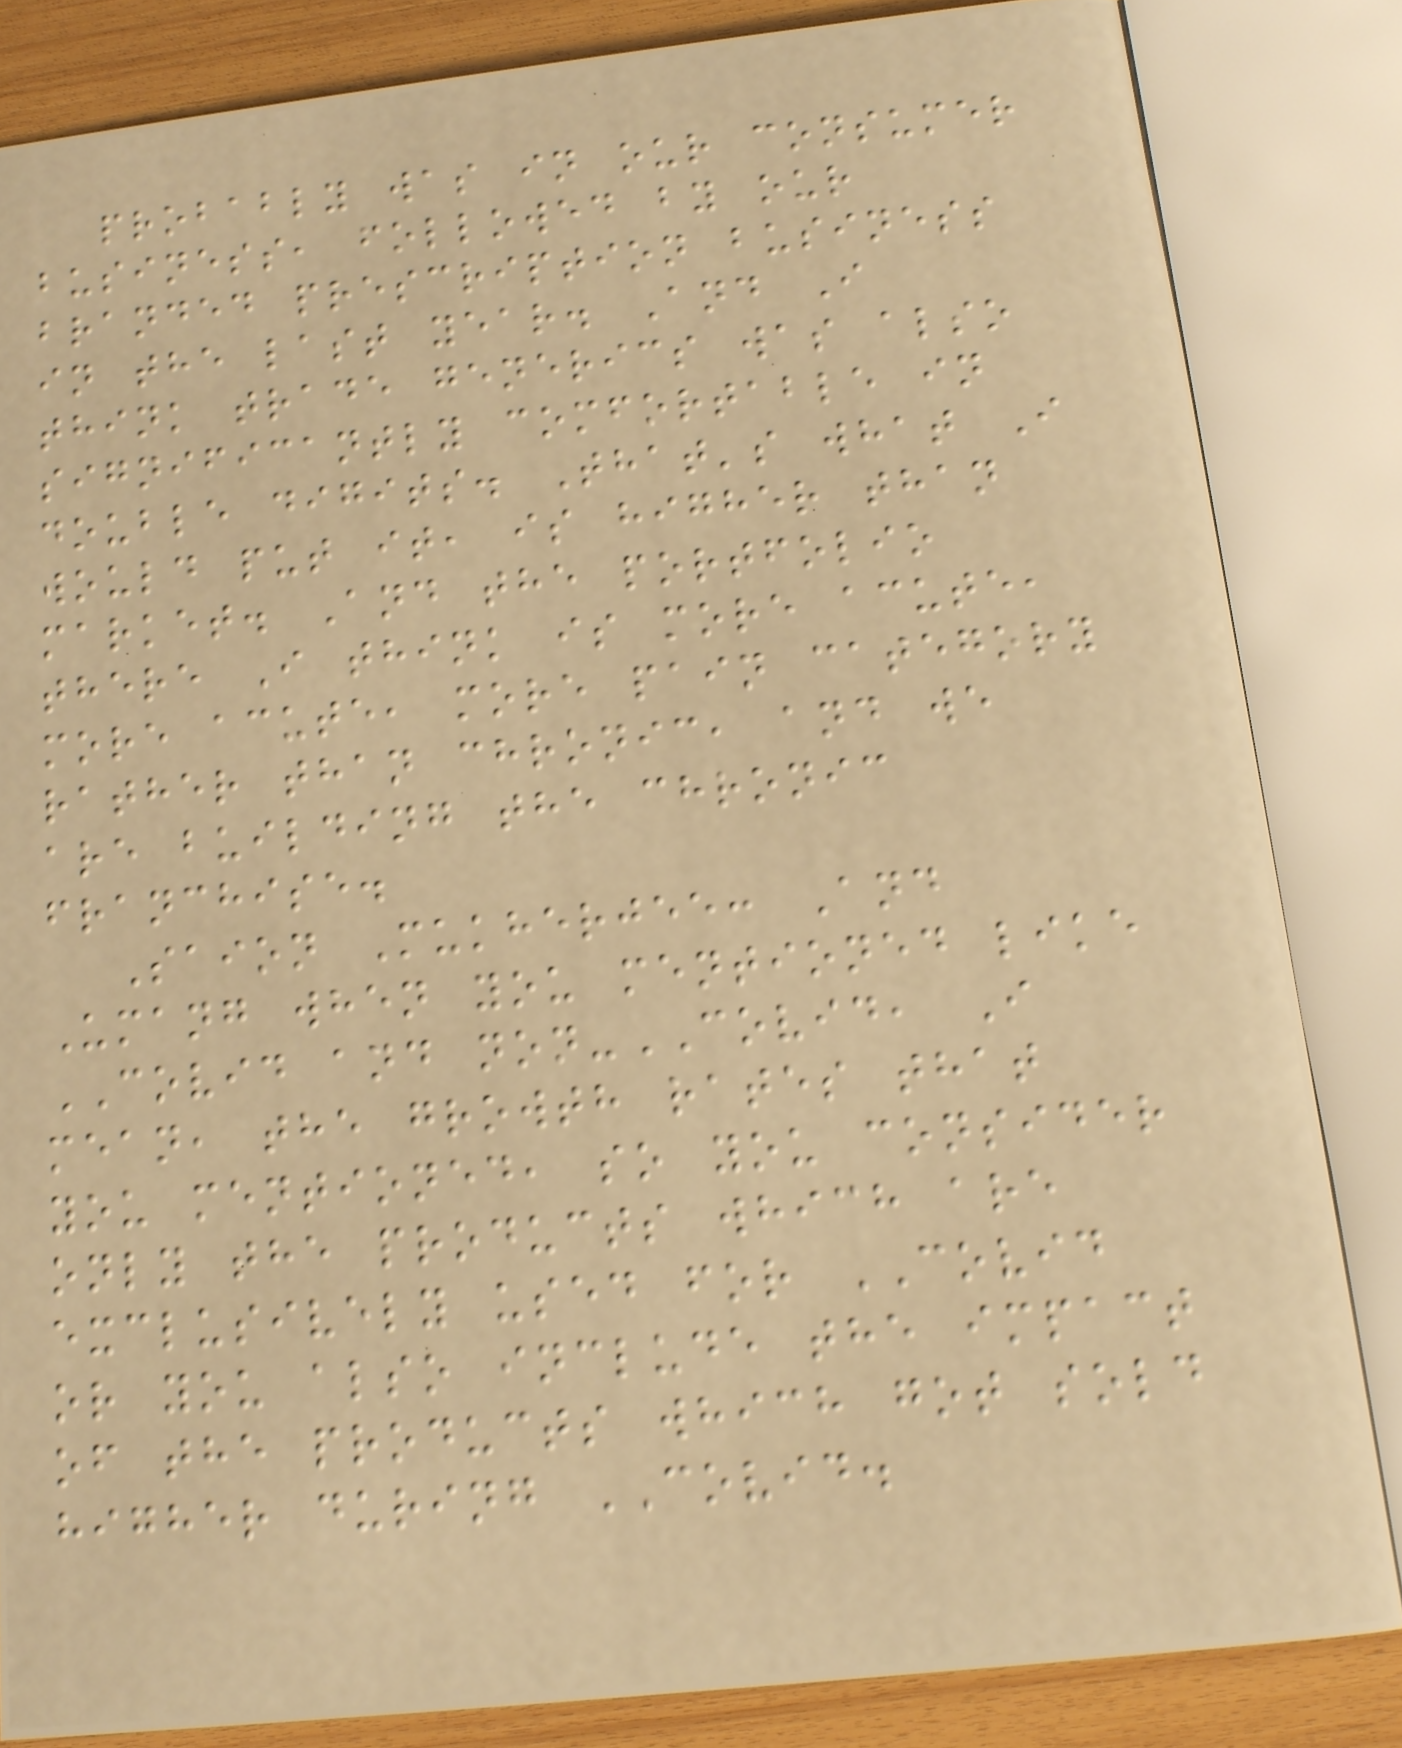probably was in our consumer
business, followed by our
branded prescription business
in the last year. And I
think trade generics was also
significantly comfortable in
double digits. That's what I
would put it, is higher than
market. And the portfolio
there I think is more acute,
more acute, more pain category
rather than chronic, and we
are building the chronic
franchise.
Saion Mukherjee: And
Umang when you mentioned like
COVID and non-COVID, I
mean, the growth rates that
you mentioned, so you consider
only the products which are
exclusively used for COVID
or you also include the impact
of the products which got sold
higher during COVID.
